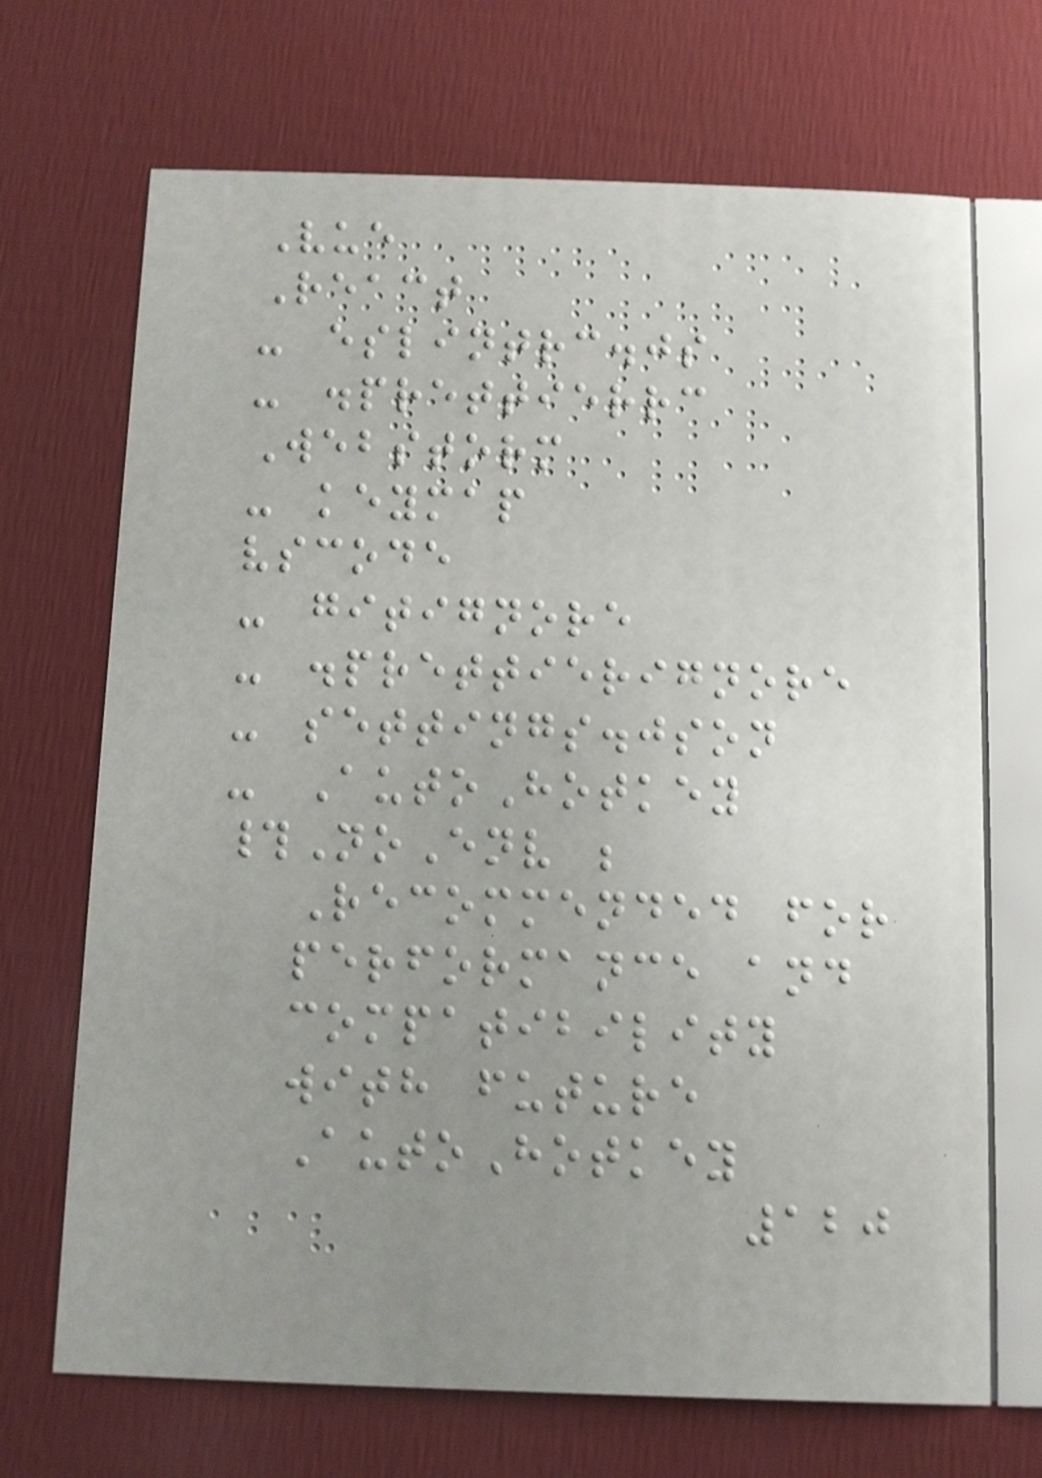Vue
React
- eslintrc.js
- .prettierrc
Webstorm
- keymap
vscode
- gitignore
- .prettierignore
- settings.json
- AutoHotkey
#NoEnv ;
Recommended for
performance and
compatibility
with future
AutoHotkey
120
